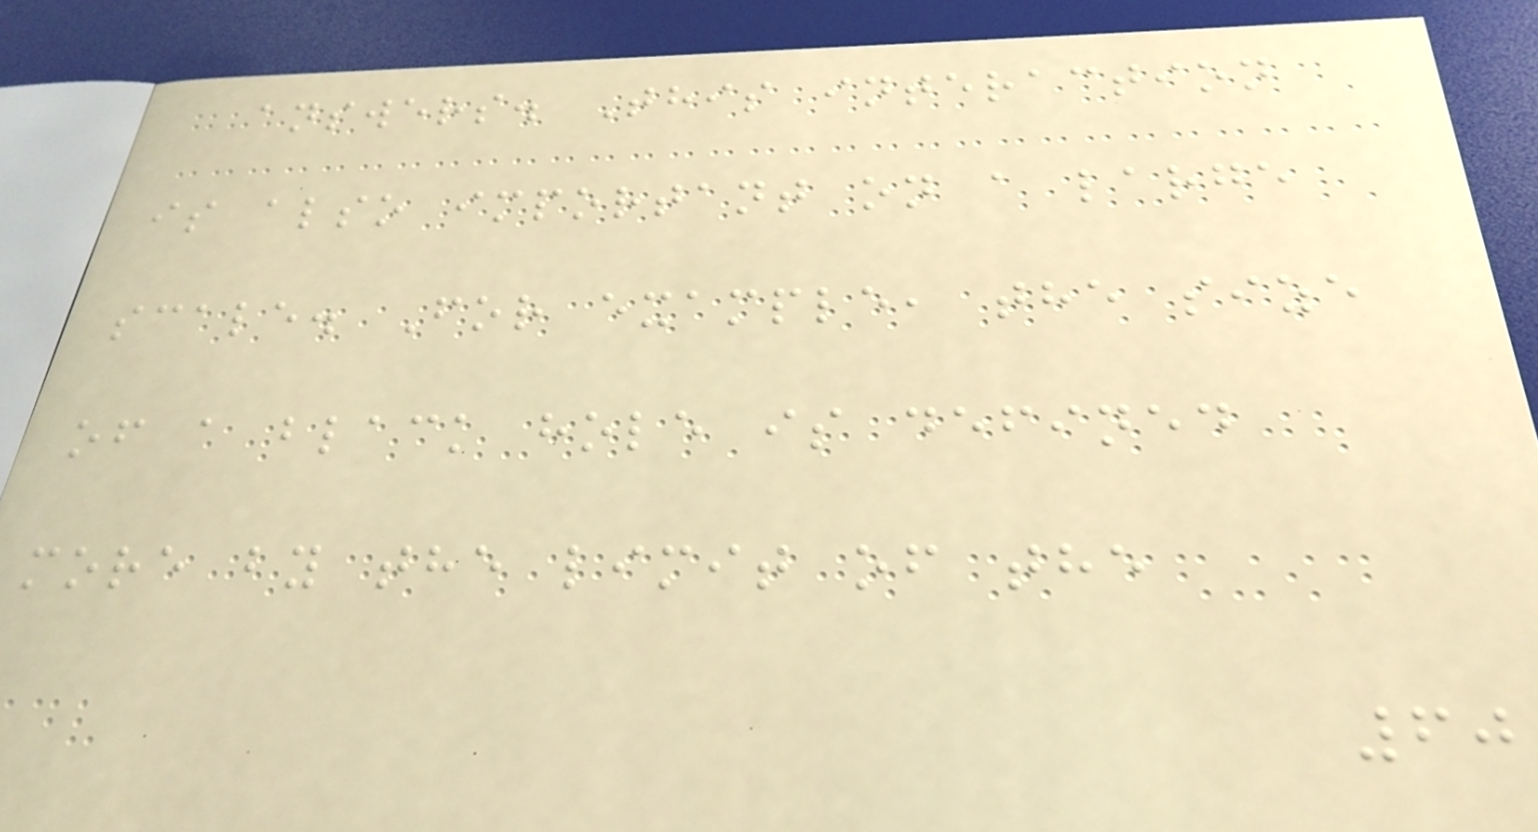answers. This interaction
is also important on a large
scale. For example, the size
of a black hole is defined
more by the limit of the
60
